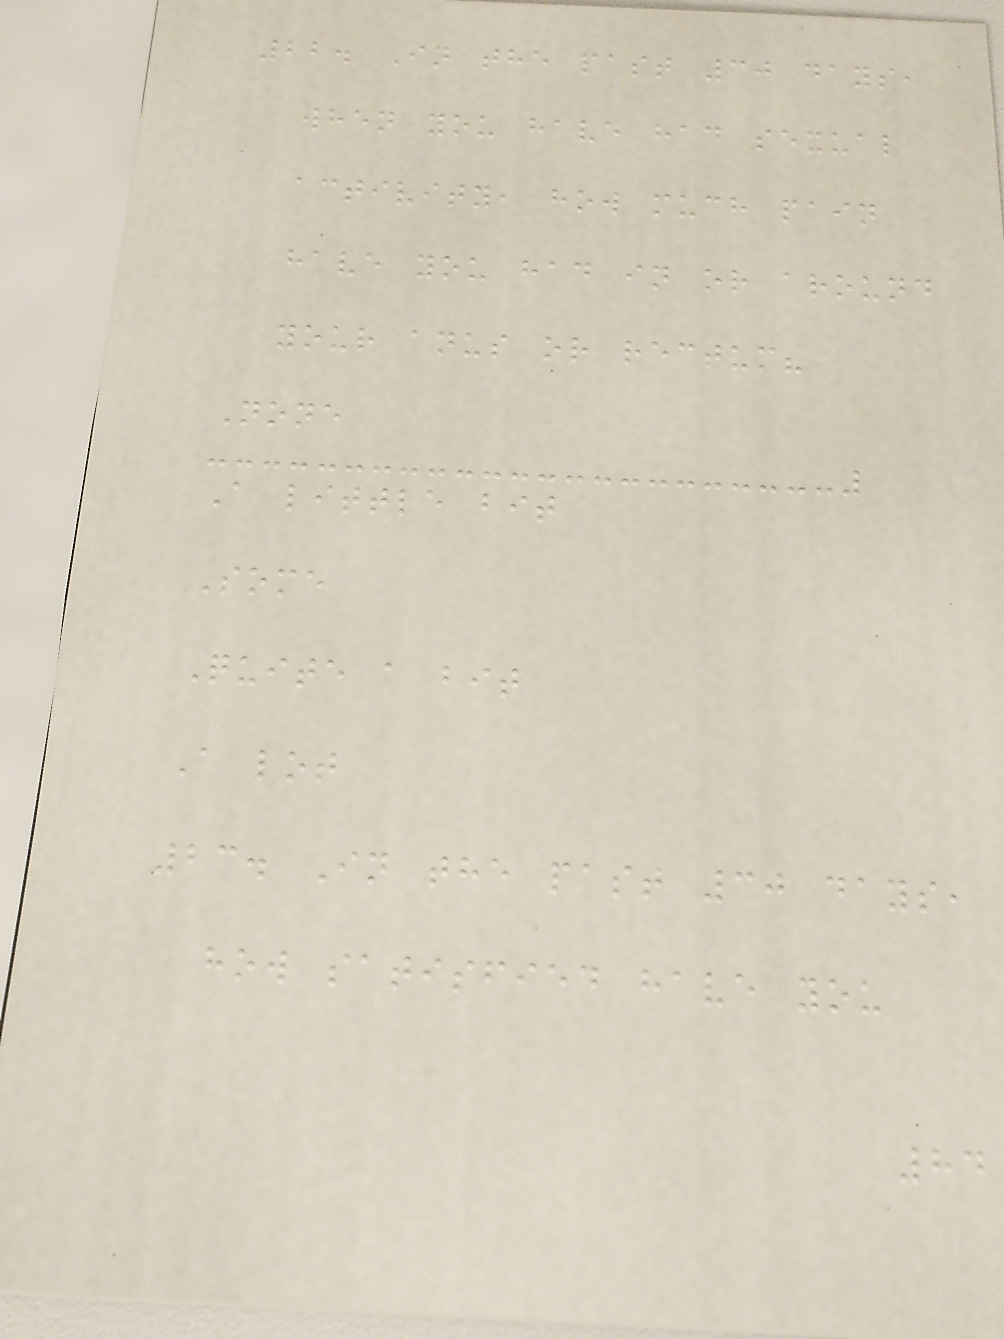22. In the past 30 days,
when you have had sexual
activity, how much pain
have you had in or around
your anus or rectum?
None
A little bit
Some
Quite a bit
A lot
23. In the past 30 days,
how satisfied have you
84
